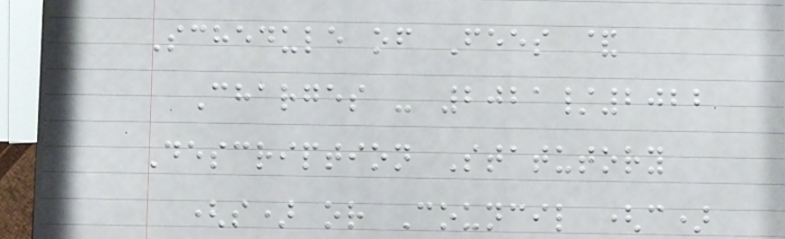Schedule of Fees &
Charges - 2021/2022
Description Statutory
(s) or Council (c)
